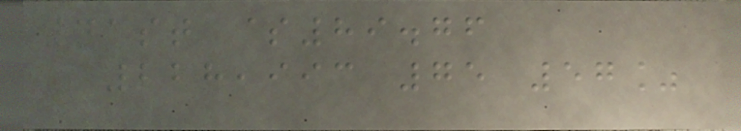41st $89.76
228,993 75 57%
